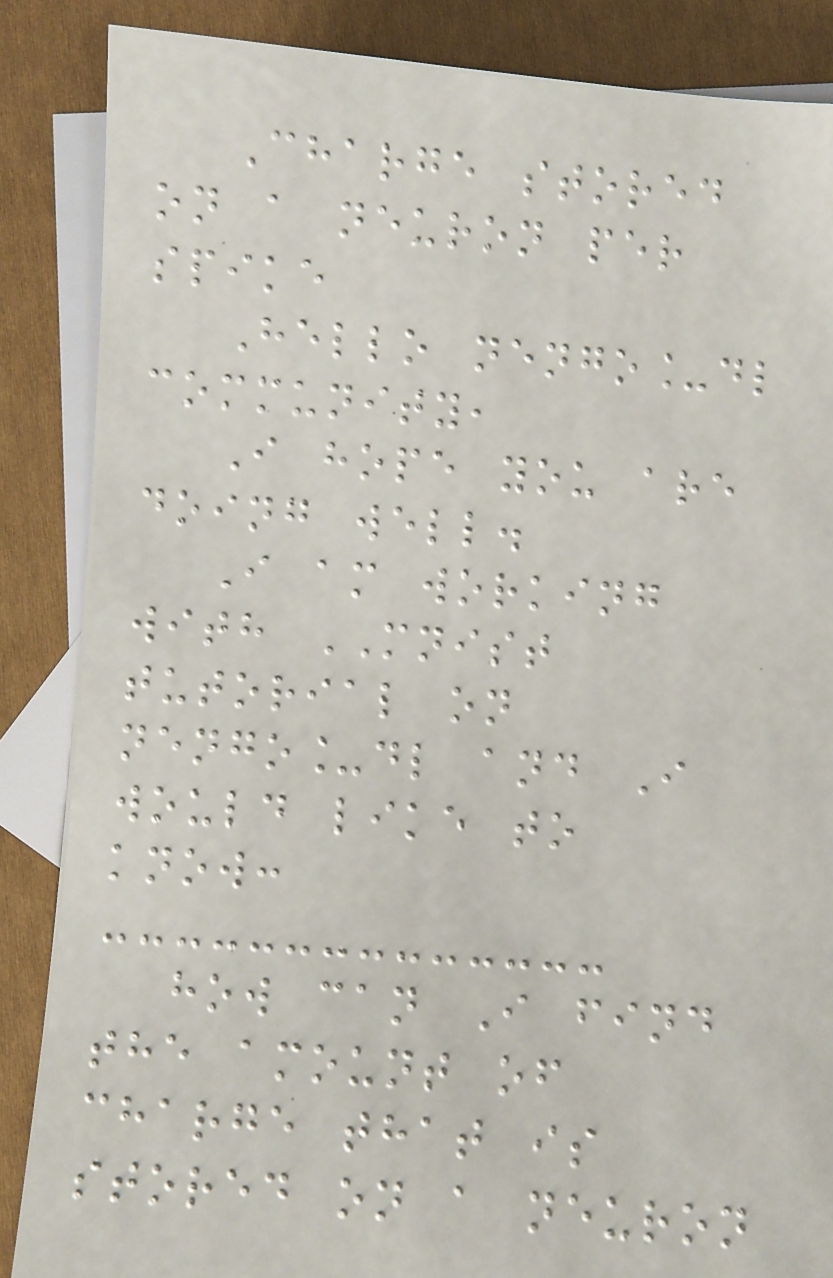Charge stored
on a neuron per
spike
Hello nengo_dl
community,
I hope you are
doing well.
I am working
with MNIST
tutorial on
nengo_dl and I
would like to
know:
how can I find
the amount of
charge that is
stored on a neuron
